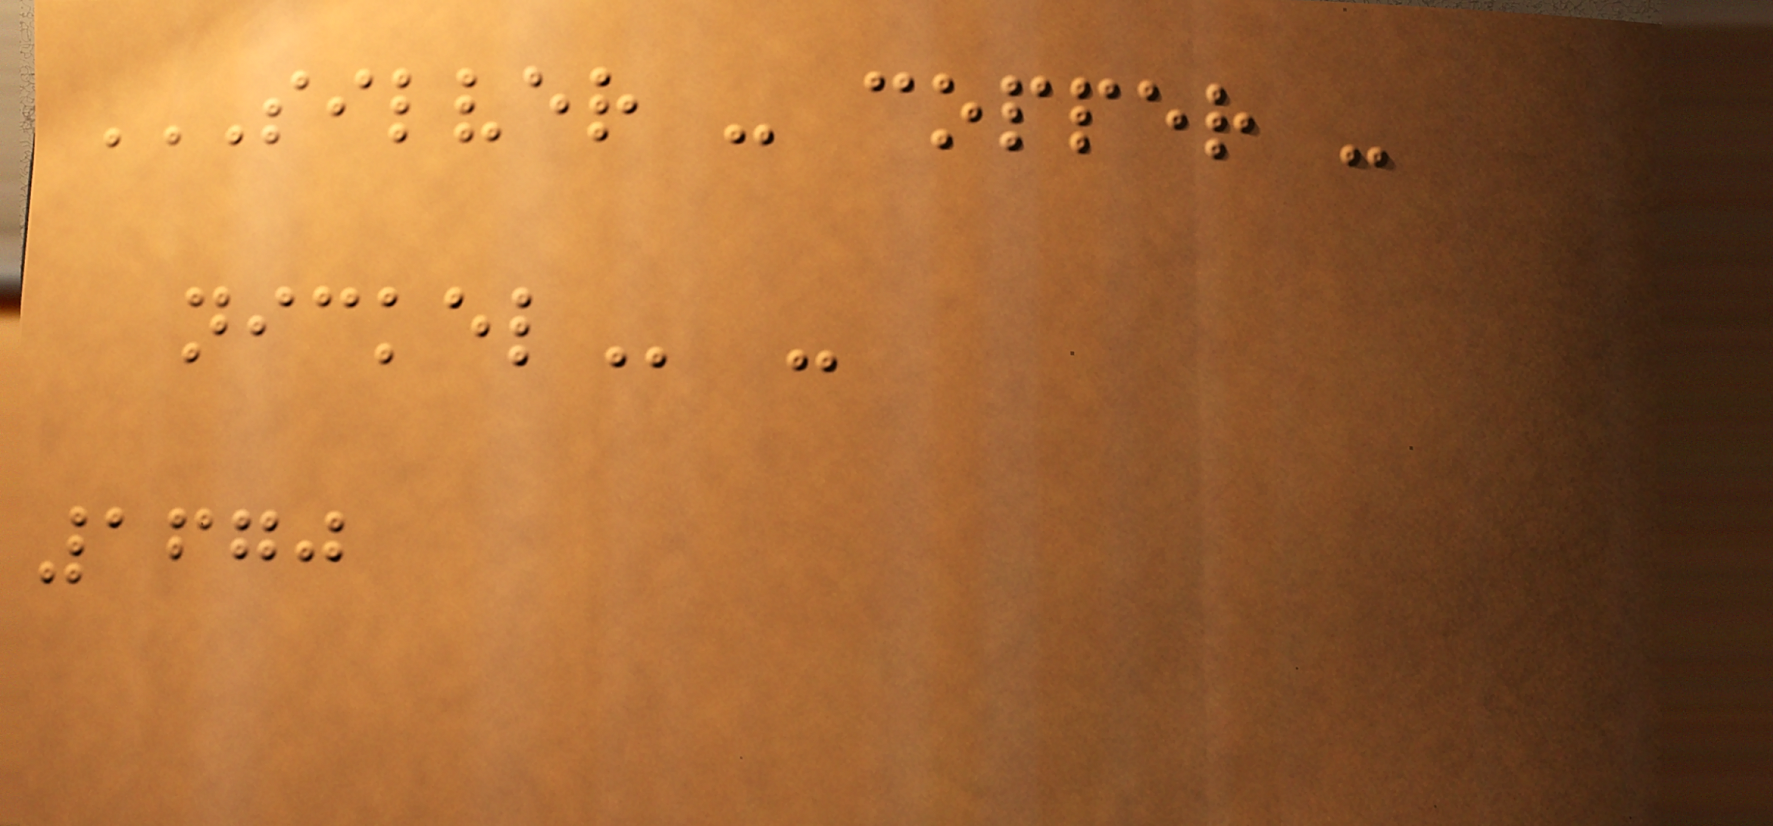SILVER - COPPER -
NICKEL -
1670
